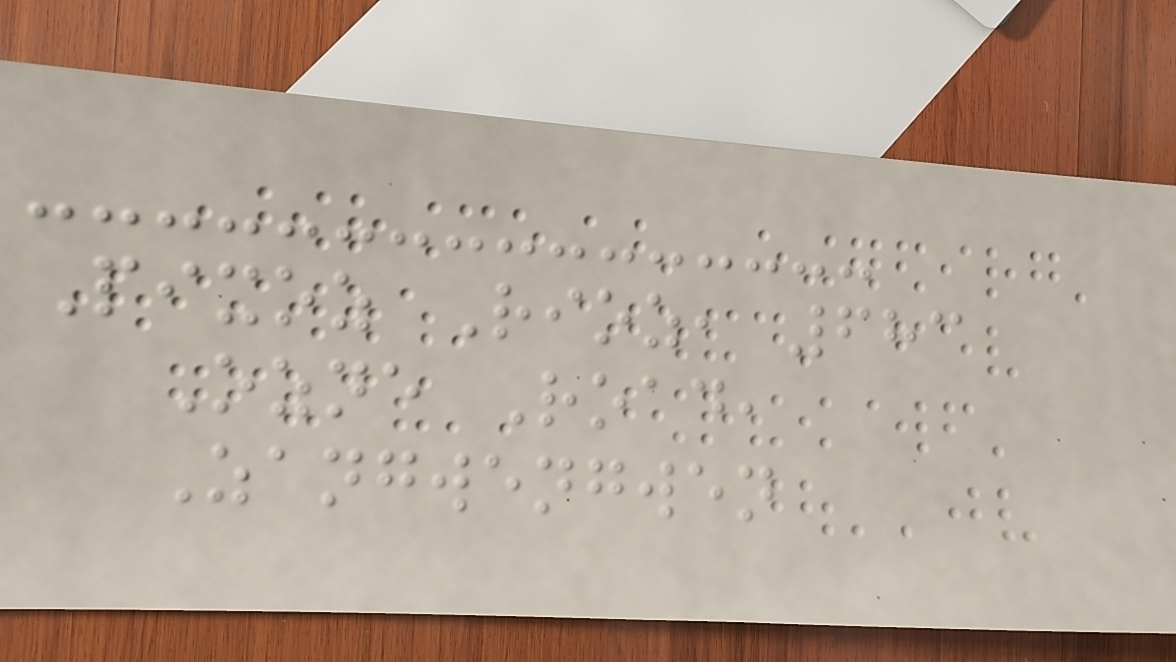Pixoz Rioz, 683
Ozne Road,
Zangwengwen
